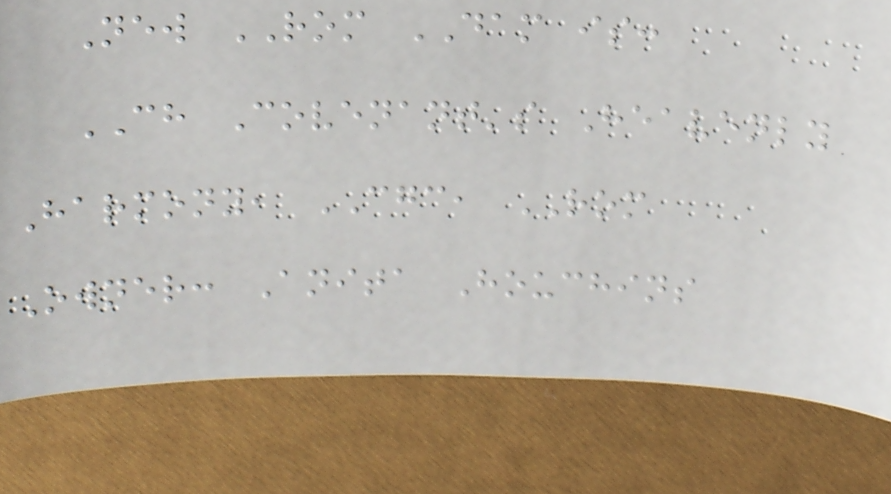New ROM DAM is:
CH Covenant's Heavenly
Harmony, CGC, ROM
Owner: Anita Houchins
